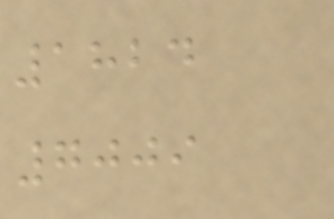1824
7009
